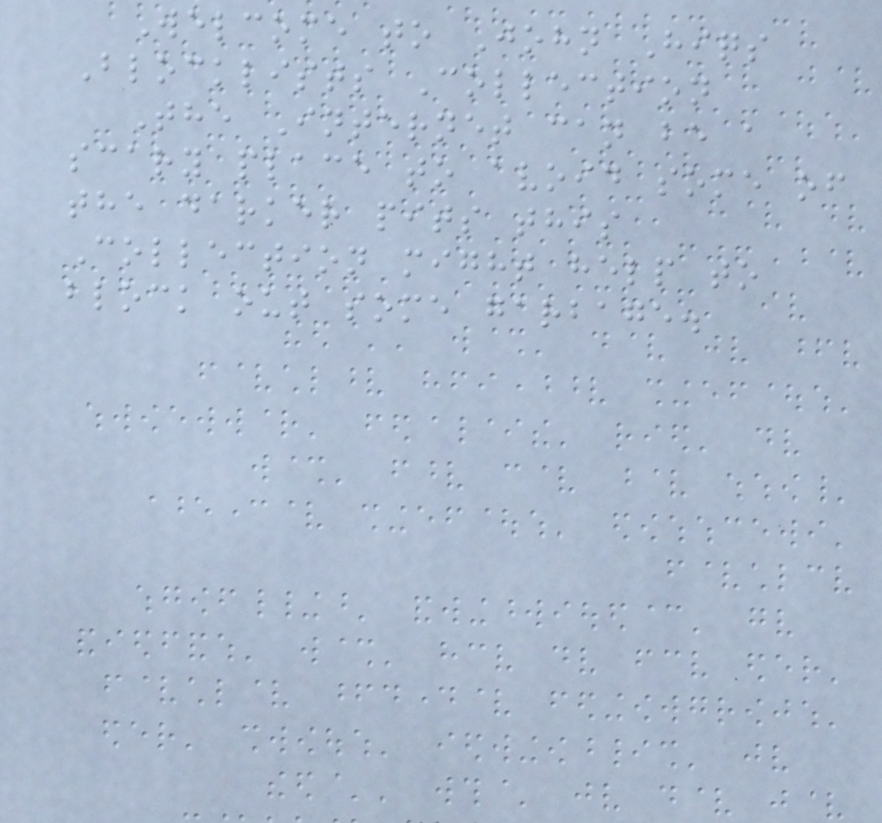Welcome to John Hiqs
Blocklists Collection
The Internet can be a
scary place to avoid some of
the darker pits this
Collection might help to
block out some garbage.
